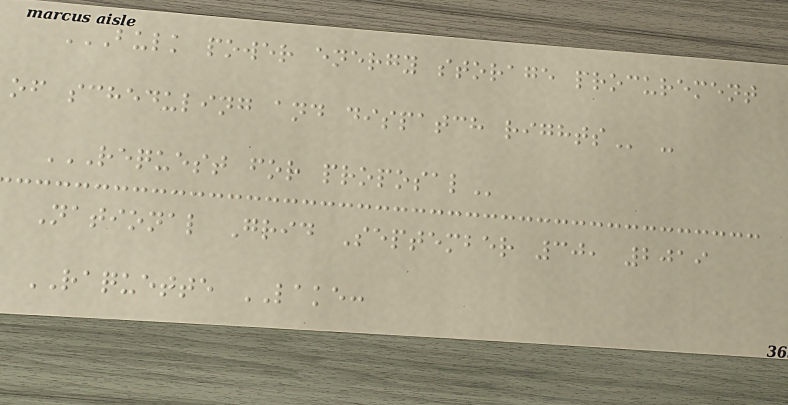BULK POWER ENERGY STORAGE PROCUREMENT
OF SCHEDULING AND DISPATCH RIGHTS -
REQUEST FOR PROPOSAL
National Grid September 30, 2019
RAQUETTE LAKE:
